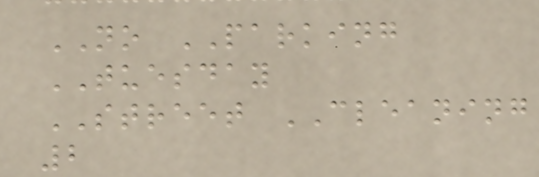NO PARKING
TUESDAY
STREET CLEANING
2
